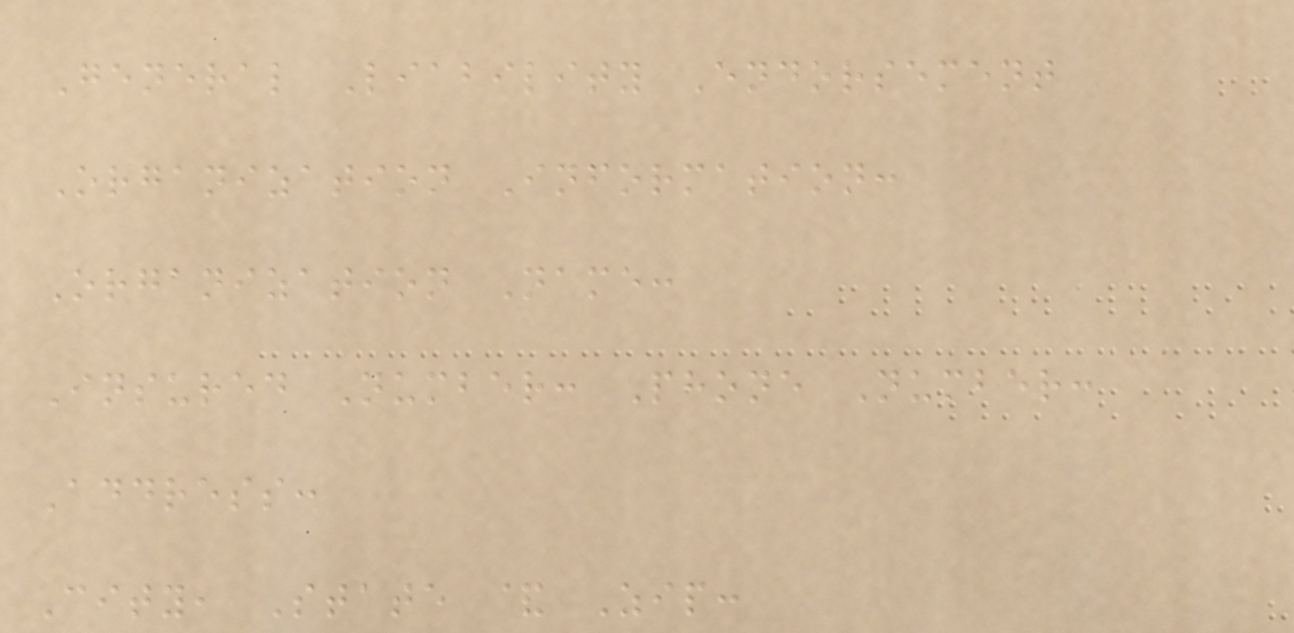General Liability Endorsement
Organization Information:
Organization Name:
Insured Number: Phone Number:
Address:
City, State & Zip:
